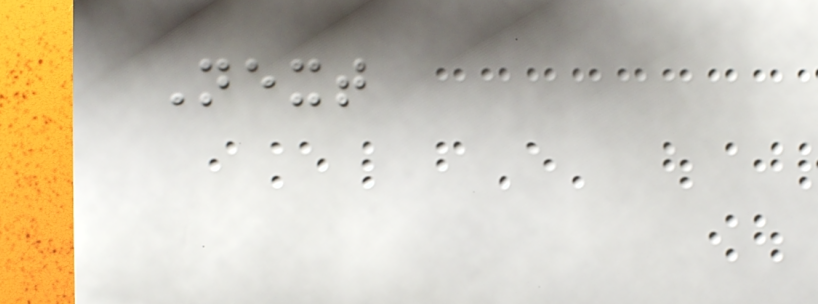Next
